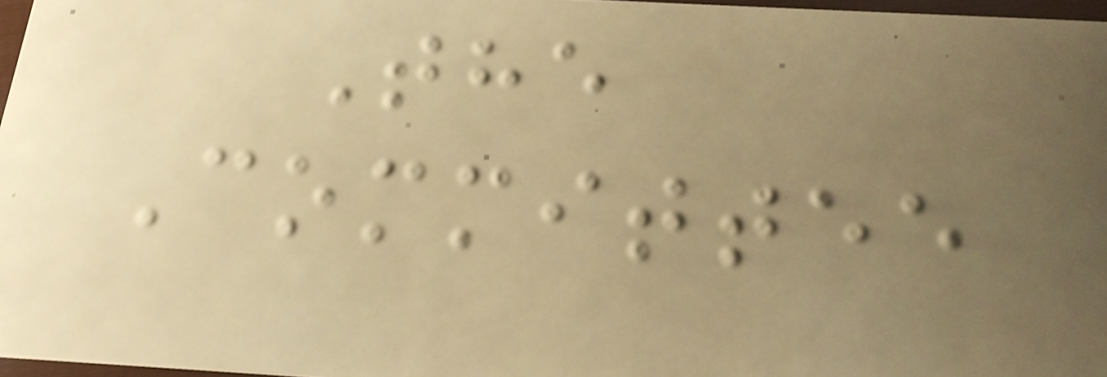The
Committee
